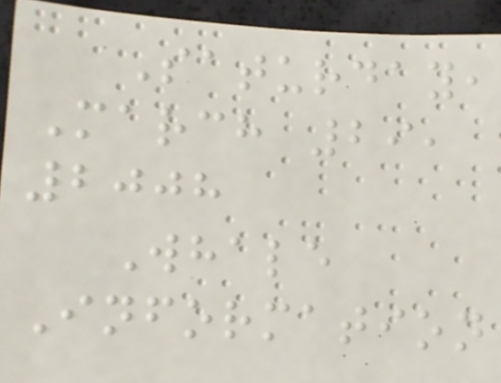Saturday,
March 29,
2008
Whale
Information
